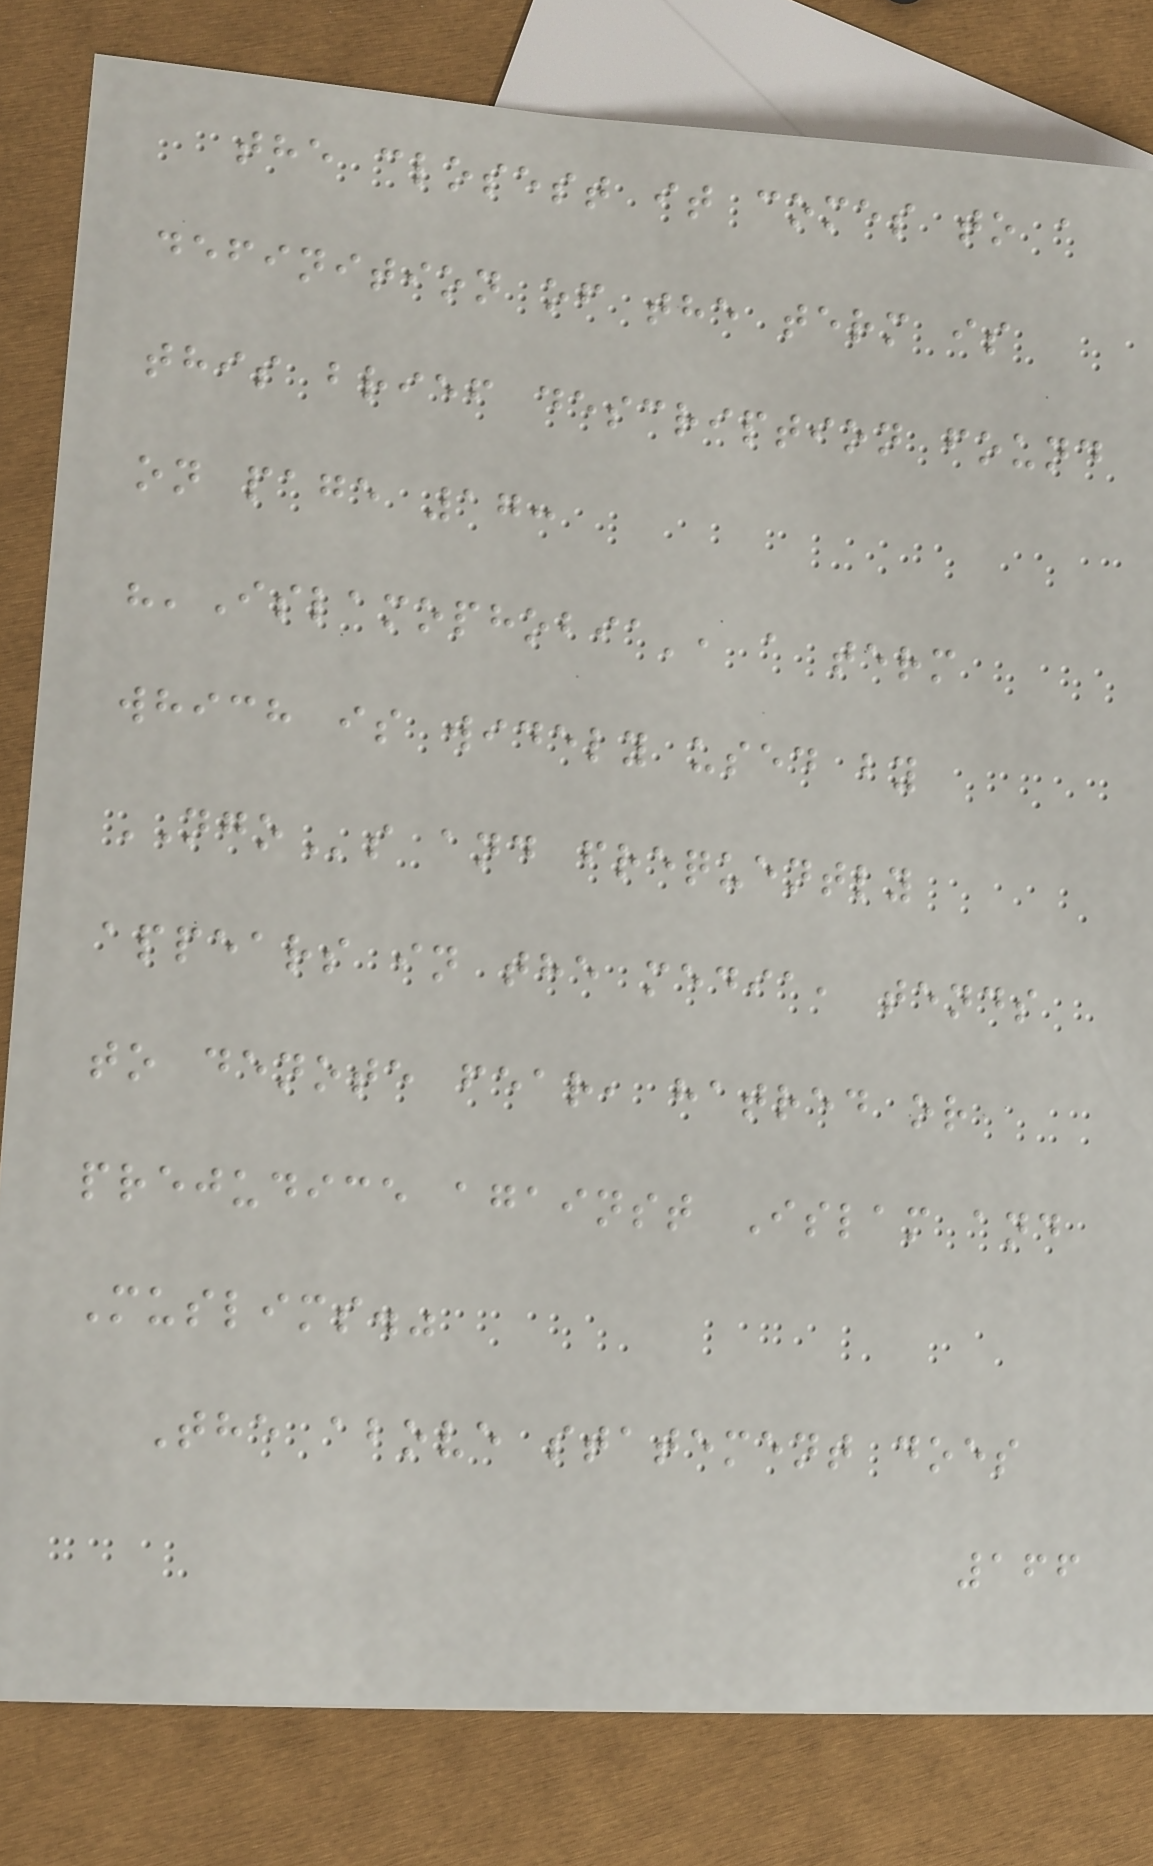the closest it comes to a
definition of the term is
this brief description found
on page 17:
"'Islamophobia', a term
which is widely used by
NGOs and frequently
appears in the media, tends
to denote fear, hatred or
prejudice against Islam and
Muslims."
The above statement does
166
